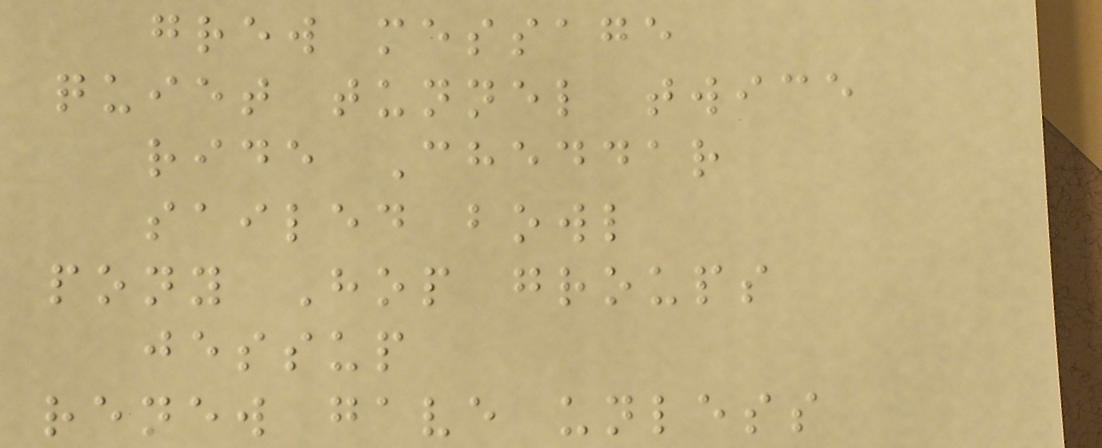grew message
quiet tunnel twice
ride Cheddar
sailed bowl
pony Hop groups
jessup
renew gave unless
